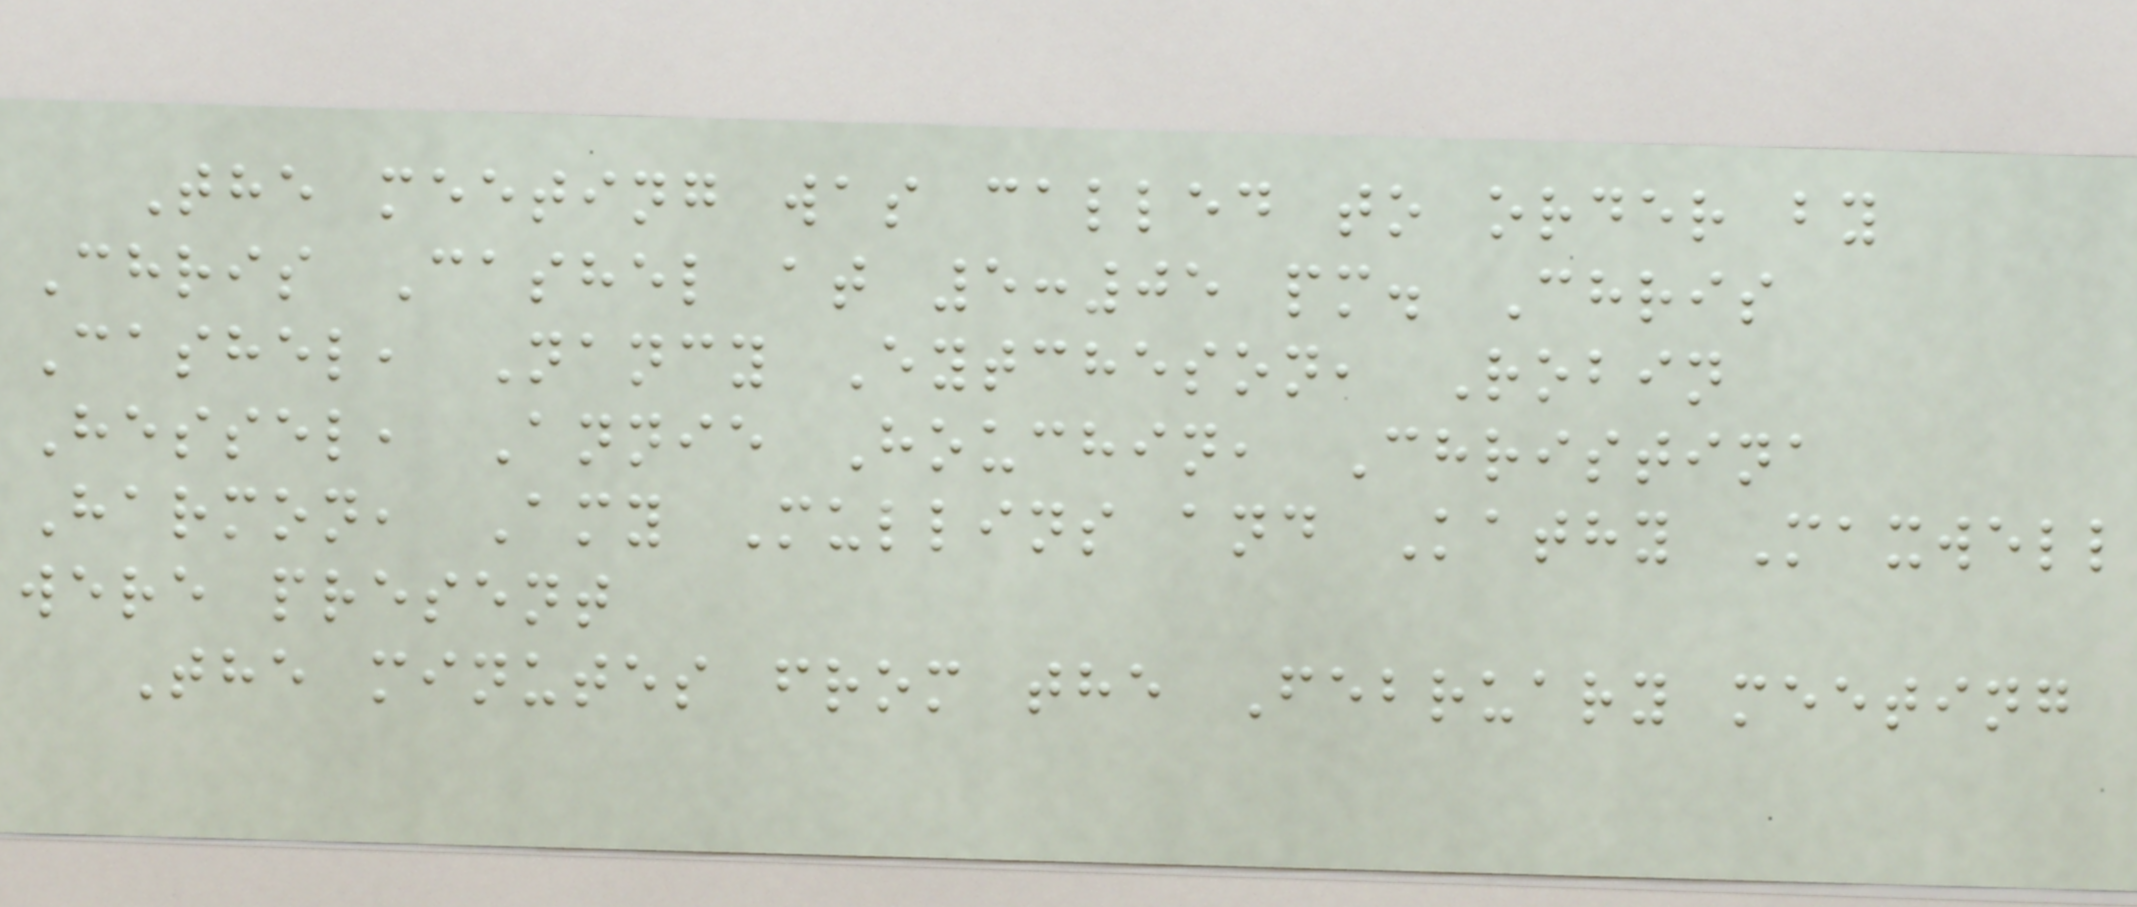The meeting was called to order by
Chris Cashel at 5:05 pm. Chris
Cashel, Nancy Eytcheson, Robin
Hessel, Annie Houchin, Christina
Harmon, Amy Mullins and Kathy Maxwell
were present
The minutes from the February meeting
